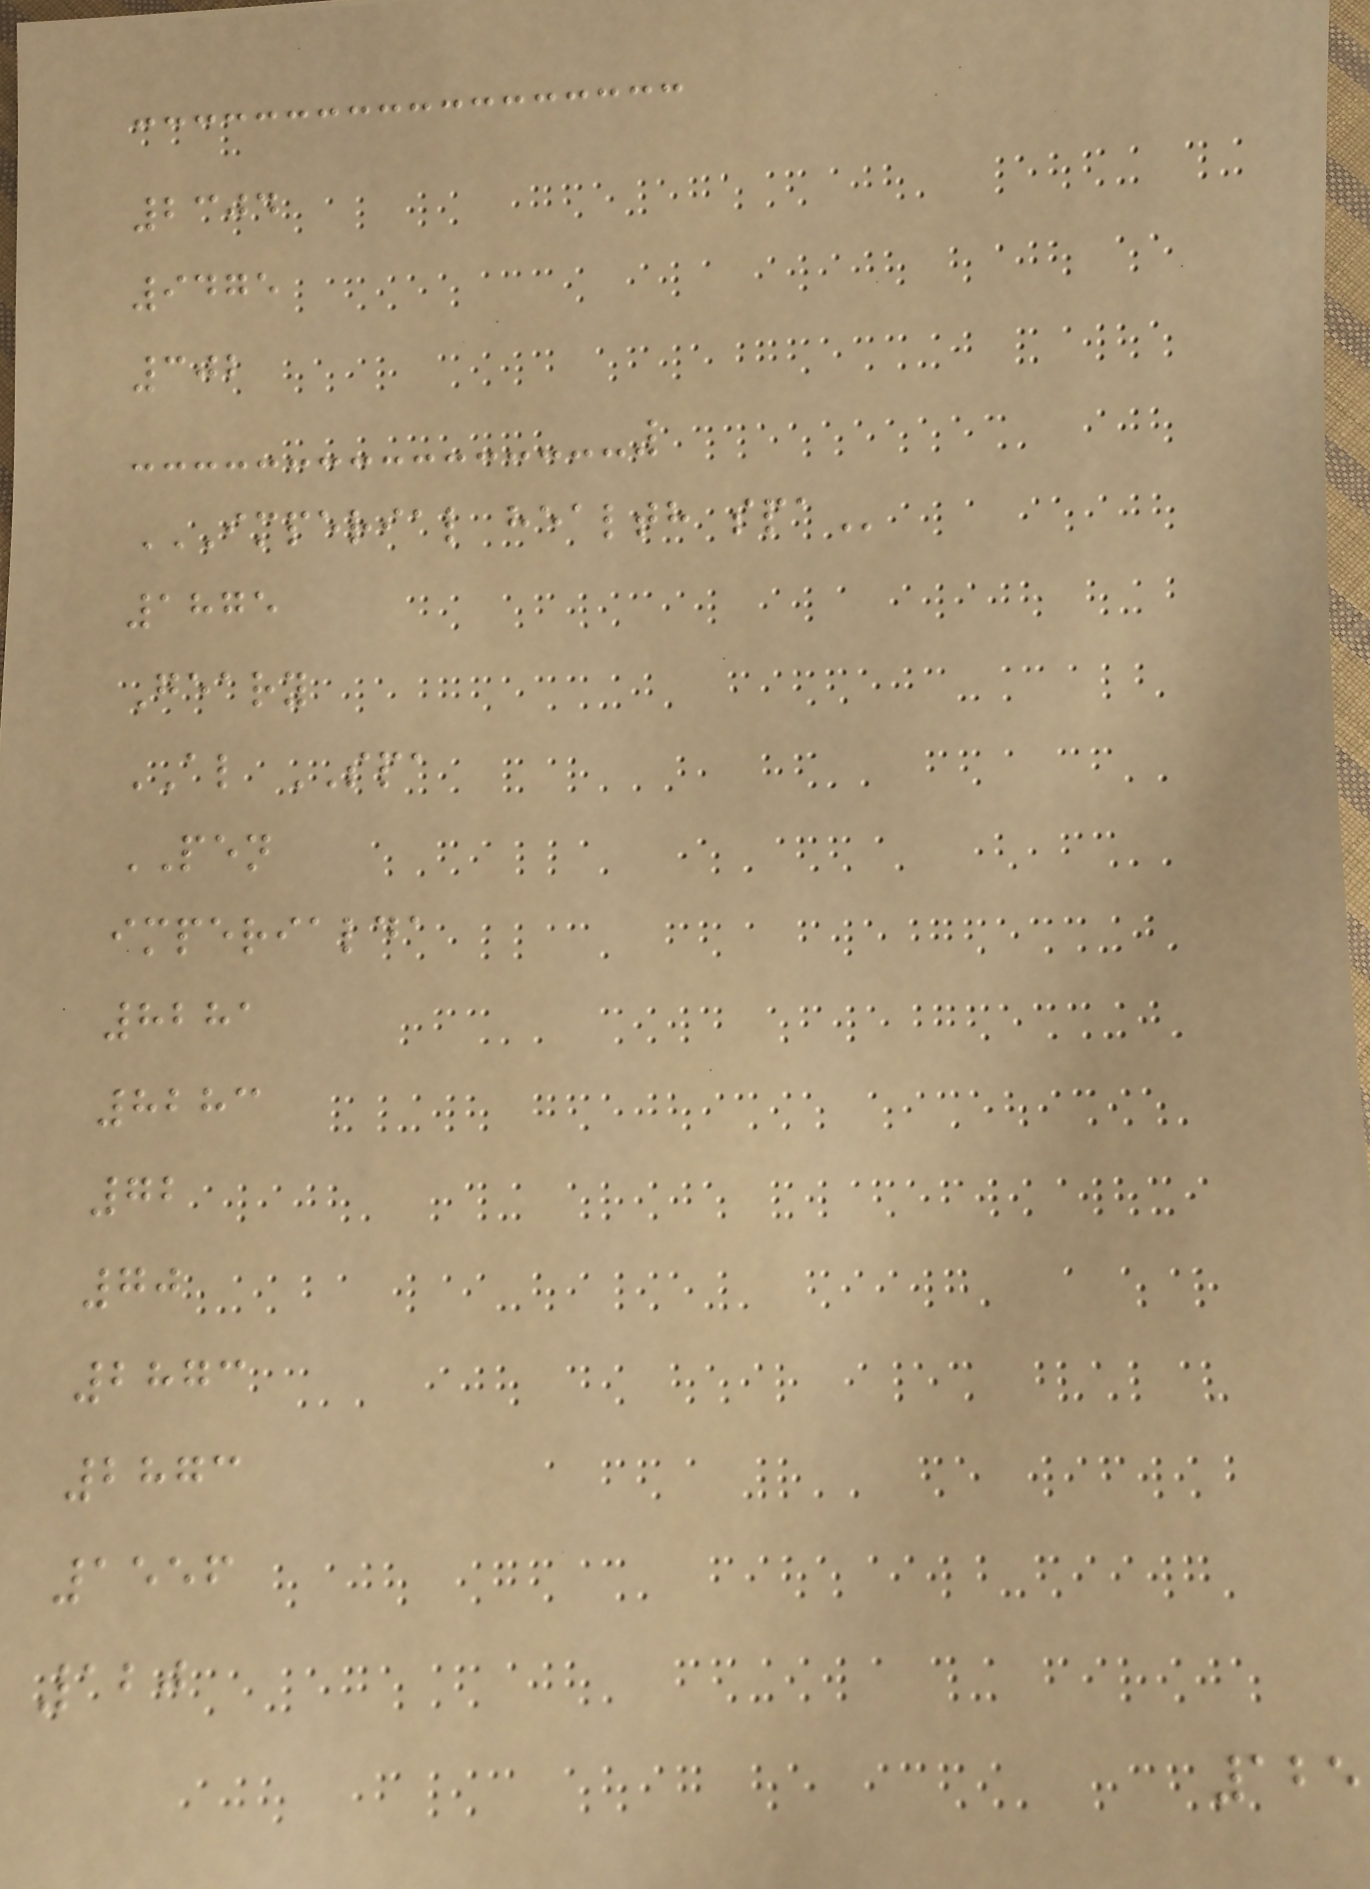2304
9475
302
IMPERIAL HEALTH SPA
1875
Geary
AL SPA
PEN
imperialda
8281
8283
72
70
2873
2873
1556
120
125
